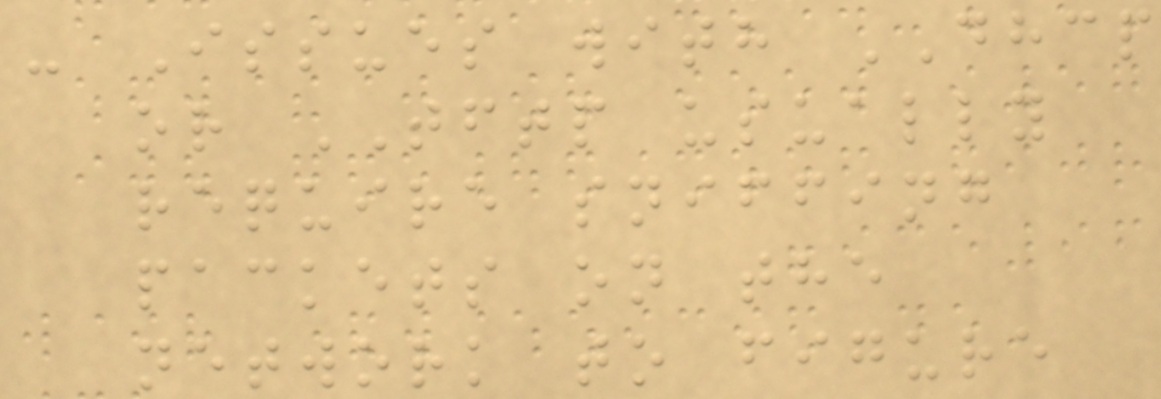- Issues with DHCP
or TFTP usually
require sniffing
packets on the
network to figure
